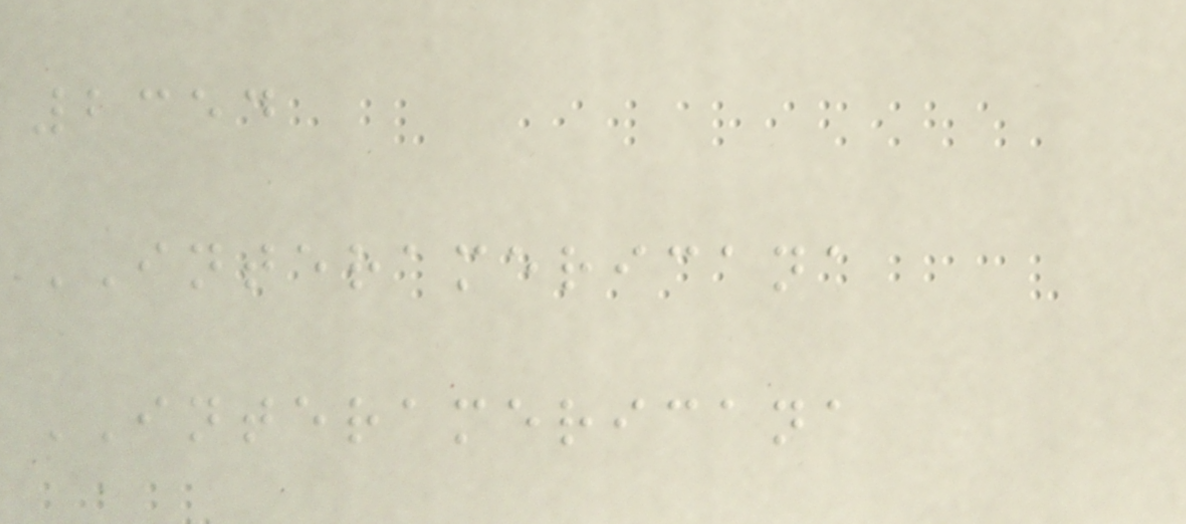2354
INTERAMERICANA
INTERAMERICANA
